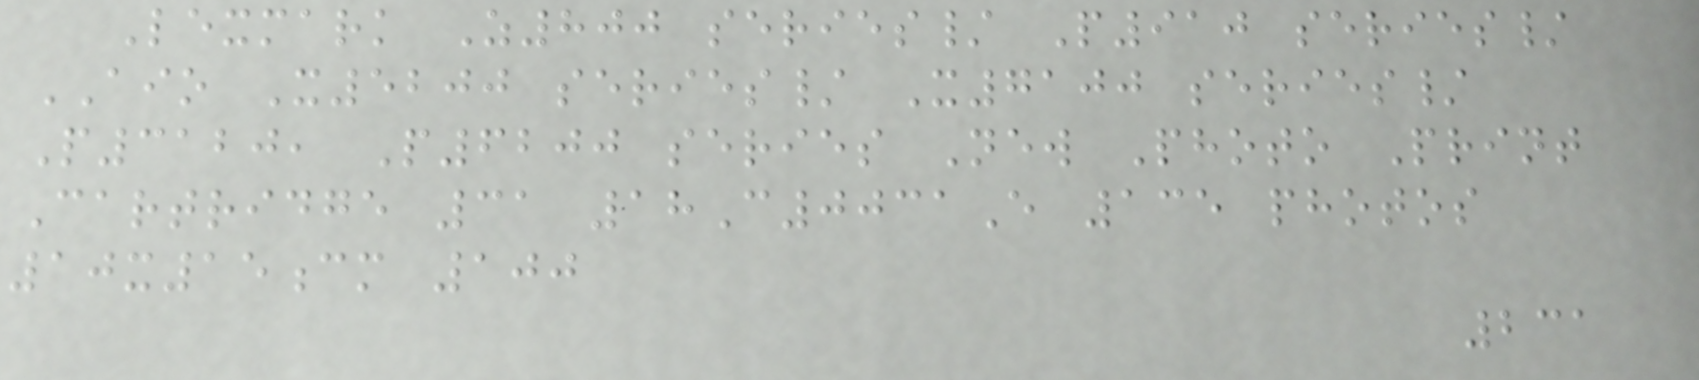Lexmark Z800 series/ P910 series/
AIO X5200 series/ X7100 series/
P3120, P6200 series New Photo Print
Cartridge 31 18C0031E 135 photos
10x15cm 100
231
